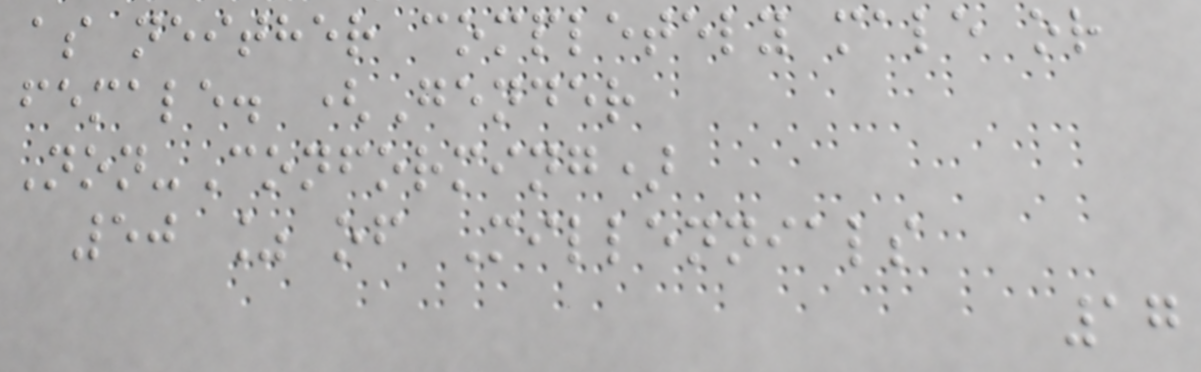as neither completely male or
female. (Gender
Non-Conforming)
50 % of Millennials
17
